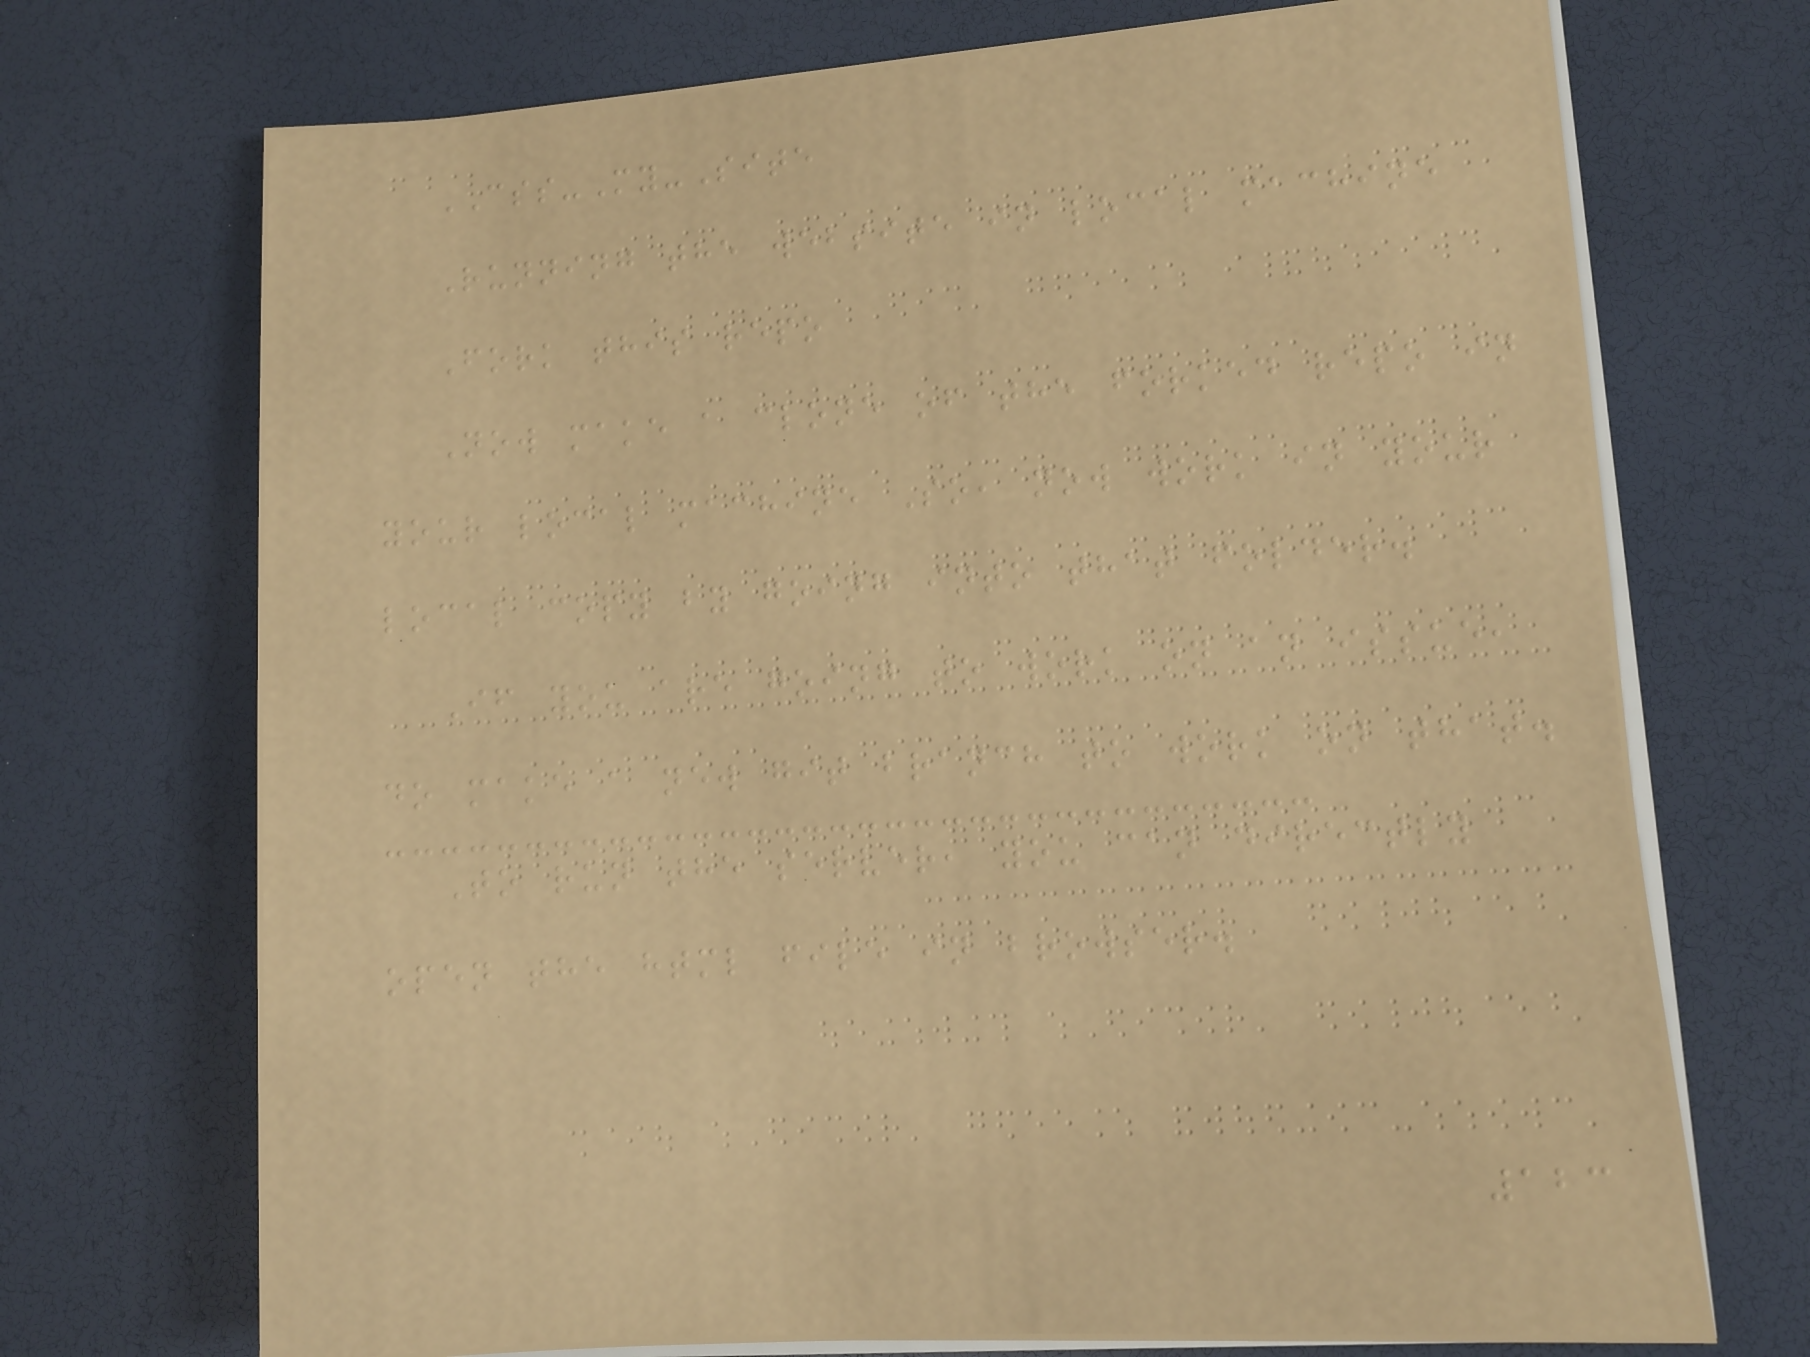CSS-My-Site
Running the website in local machine
Fork this repo
Now make a clone of the forked repo in
your local machine So, now work in your
local copy by going into that folder.
If you are going to work on an issue,
do make a new git branch to work on that.
To run the server, you can directly
open the html file in browser.
123
